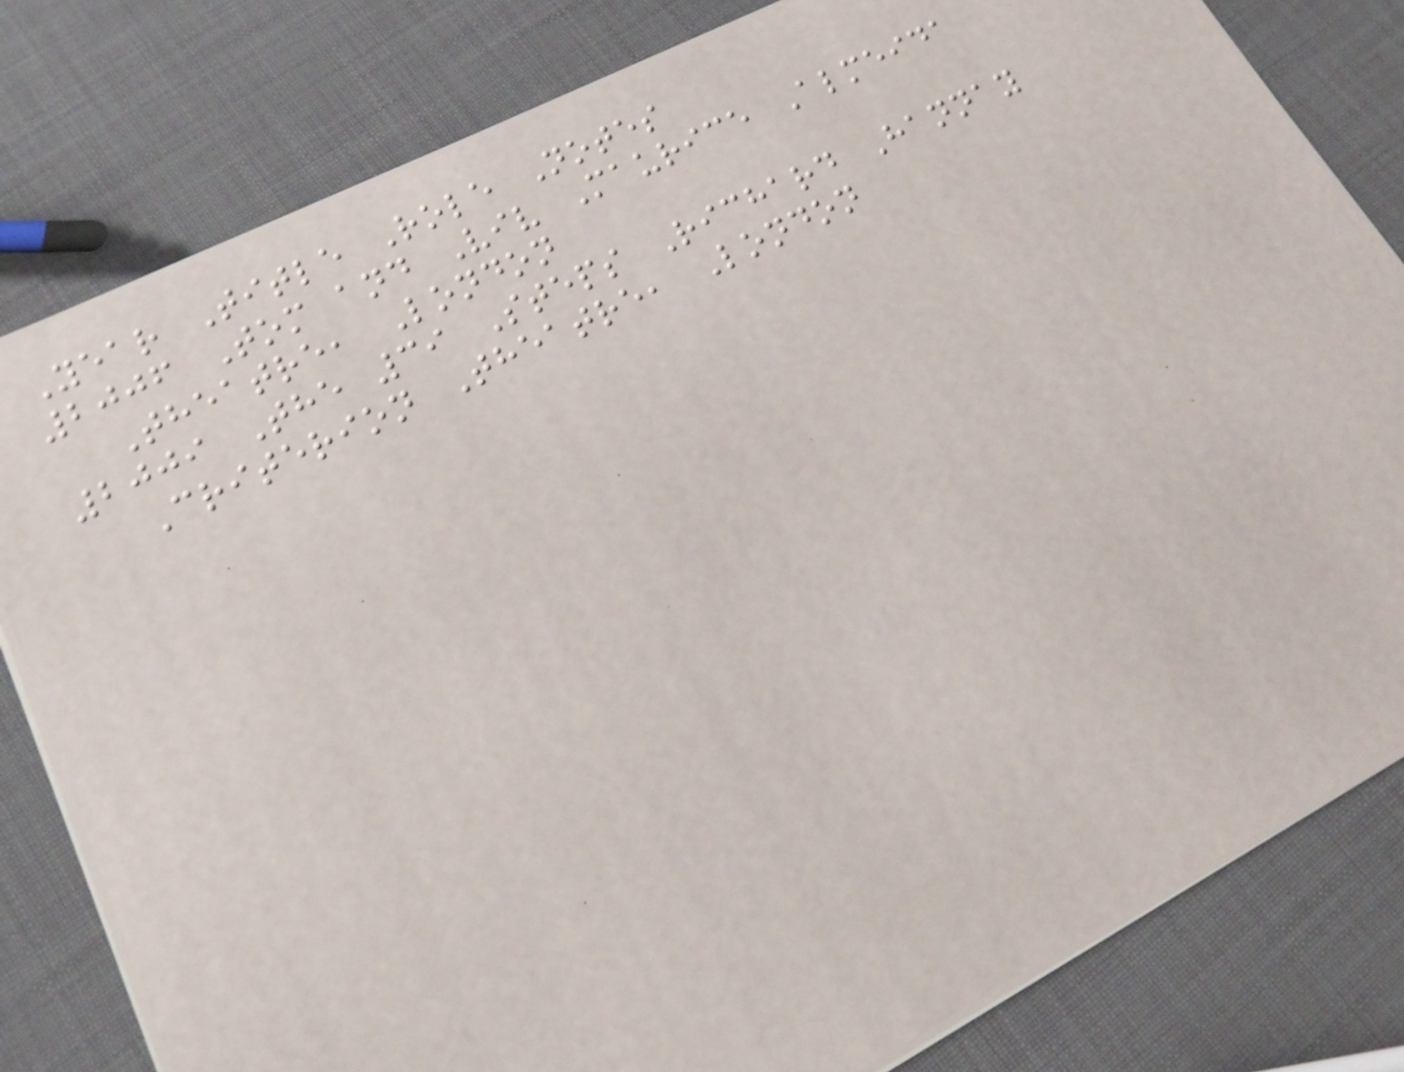Year Title Role Notes
2006 Tom and Viv Maurice Almeida
Theatre, London
2009 The 39 Steps Richard Hannay
Criterion Theatre, London
